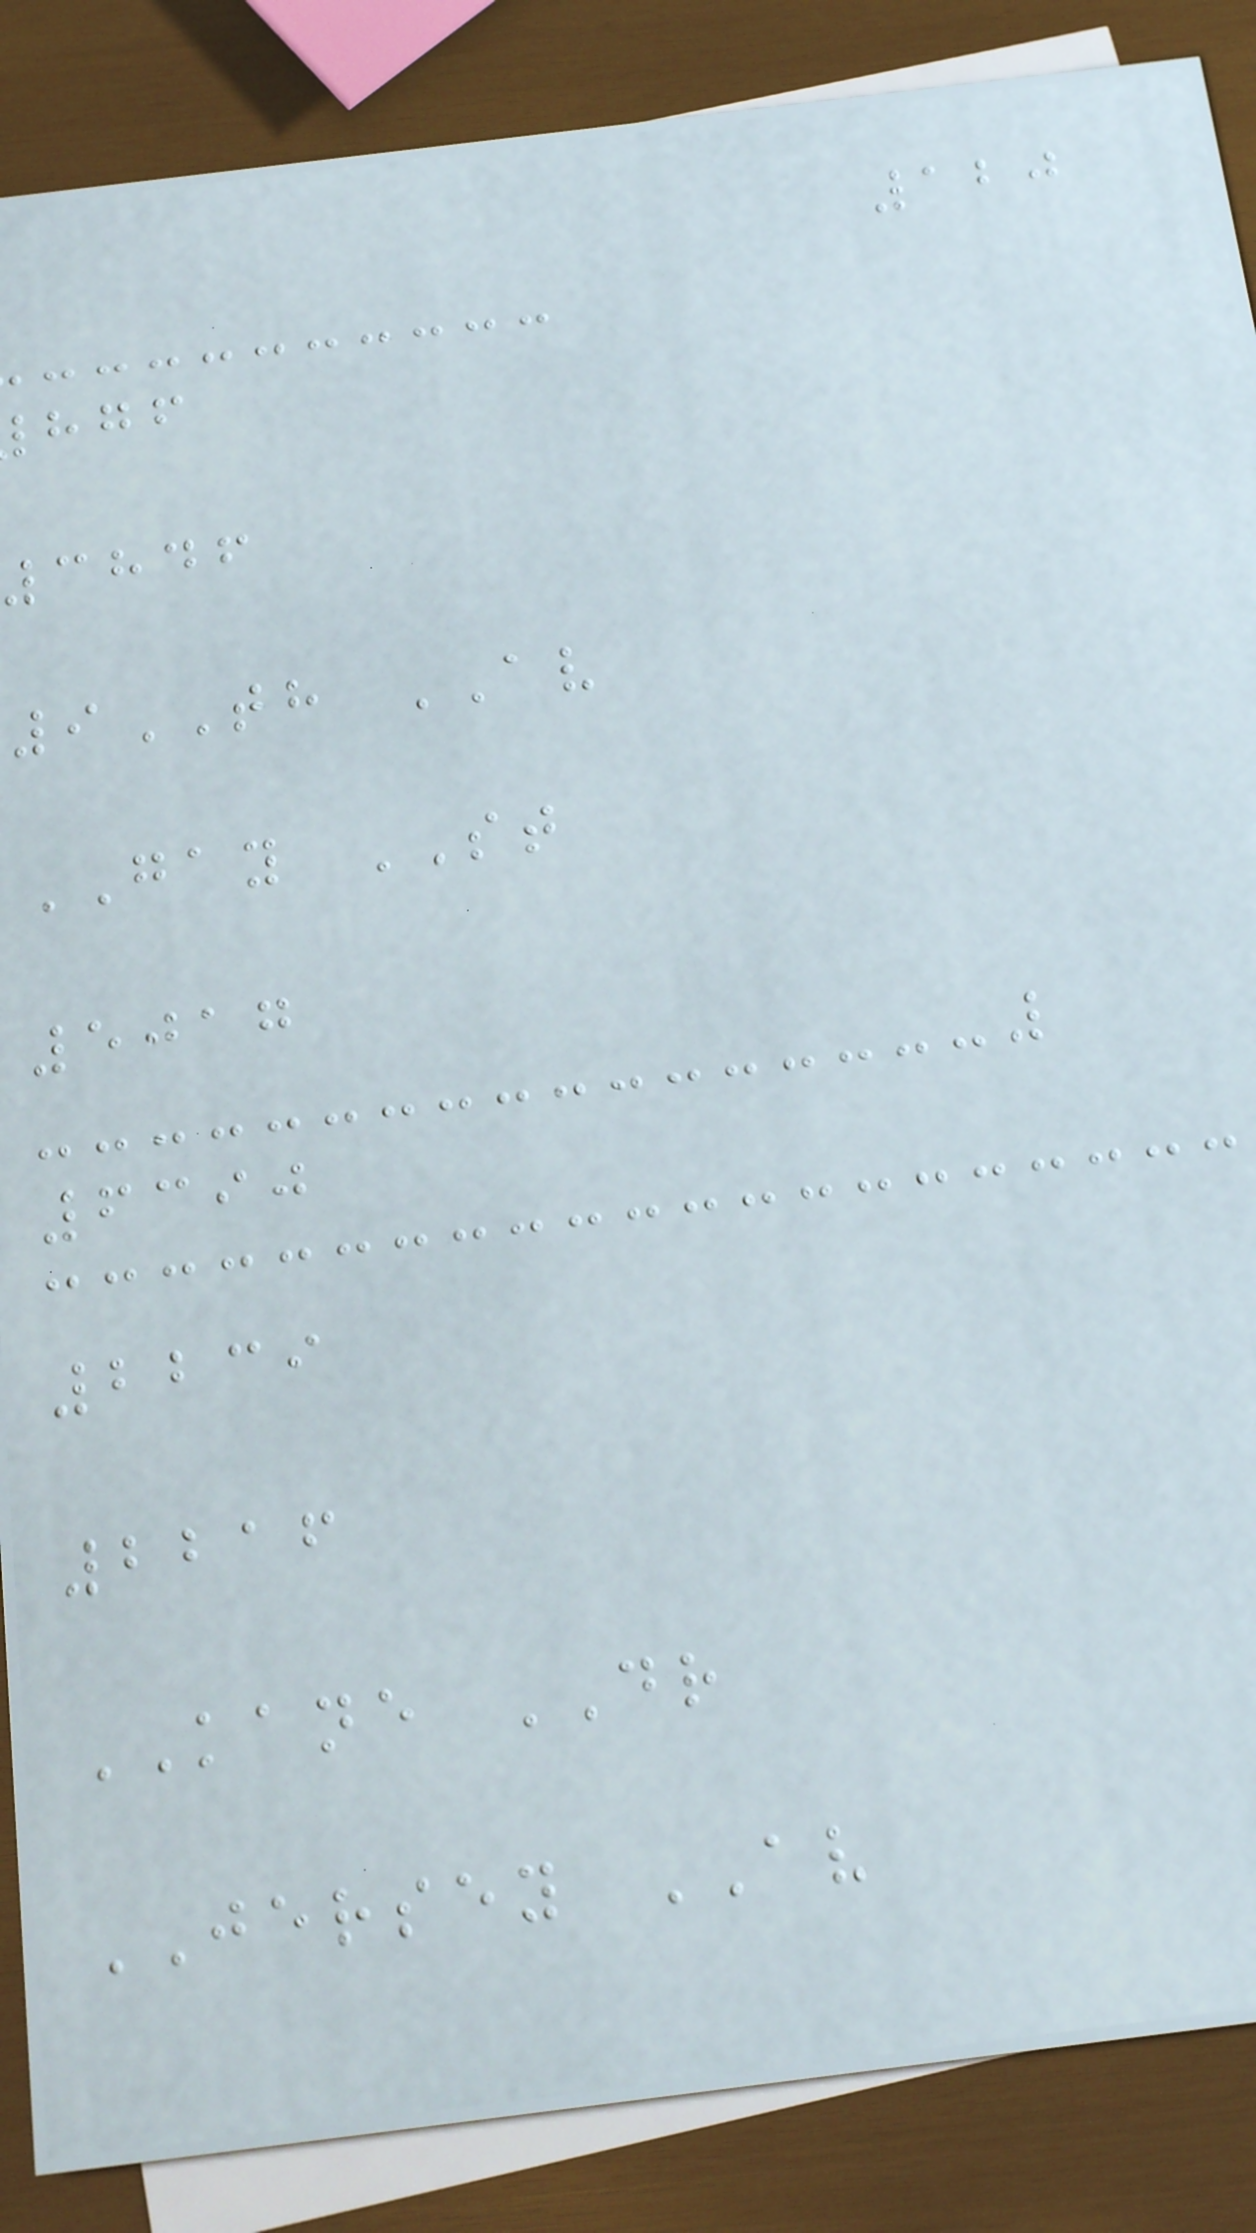120
3846
9TH AV
GAY ST
5017
6390
2239
2216
KANE DR
JERSEY AV
